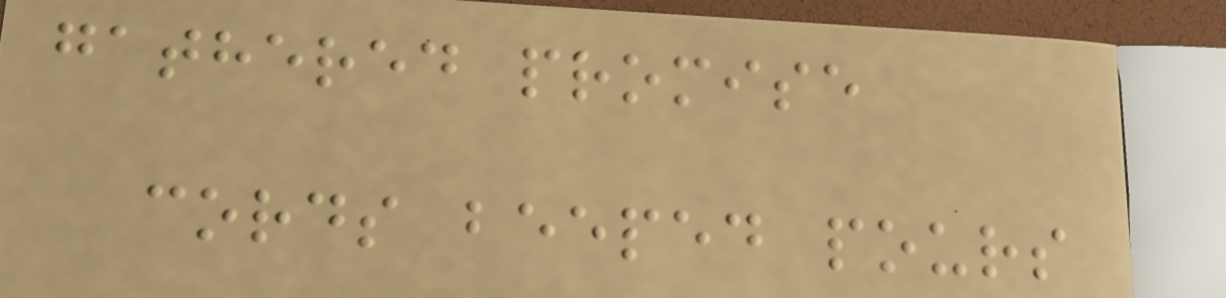gathered promise
cords beeped pours
